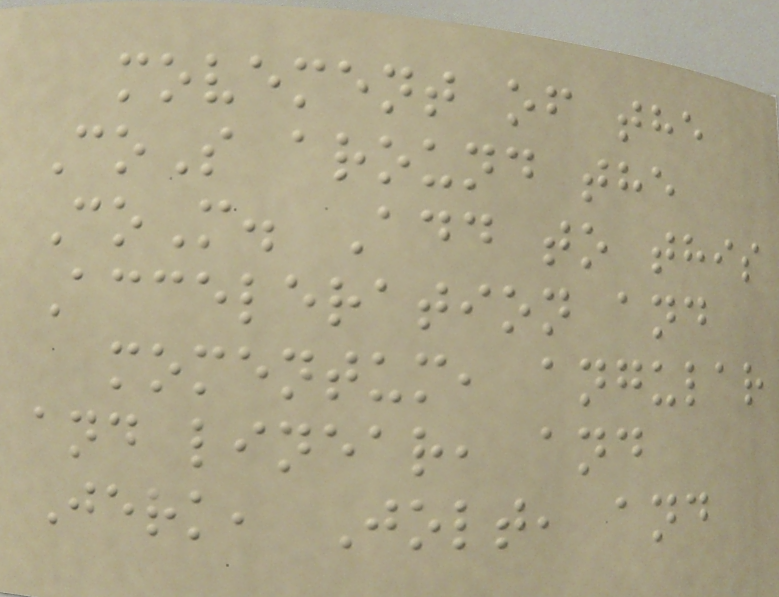movement of the
CoS around the
CoM. Add to this
Acceleration and
momentum, angular
and linear, and
Jerk, Jolt, and
